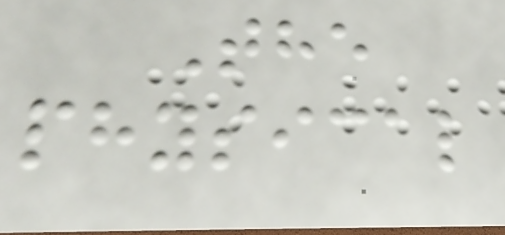The
physical
